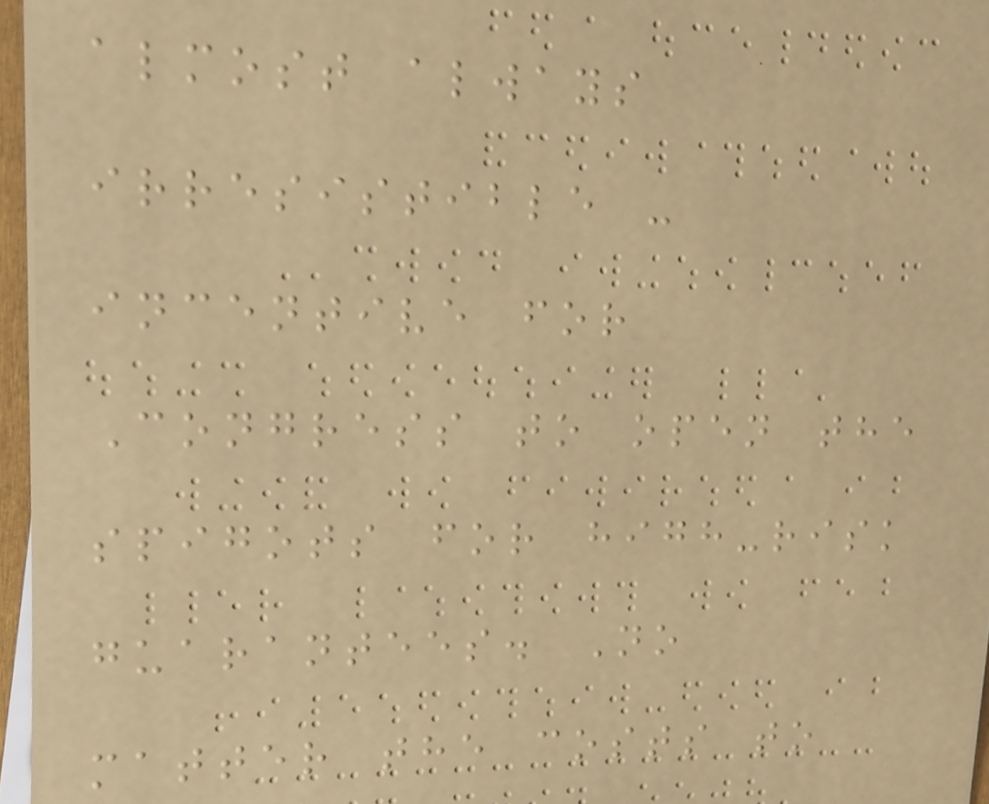almost always
irresistible -
incentive for
Congress to open the
spigots for high-risk
guarantees. No
matter the costs to
